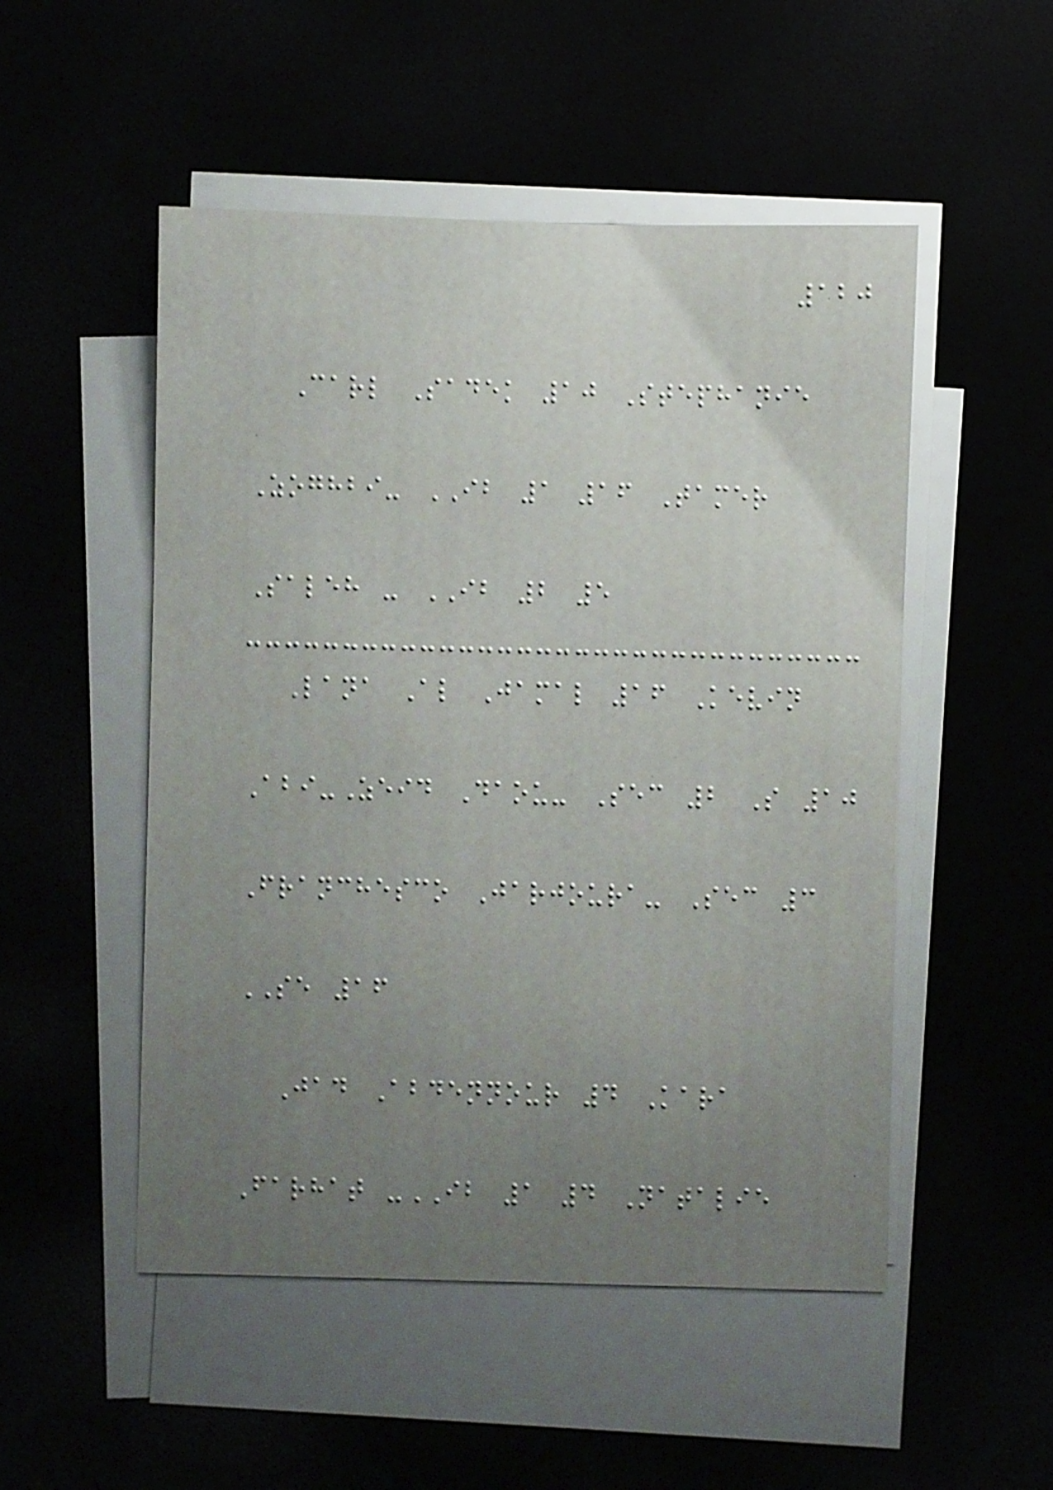120
Carl Sadek 10 Stephanie
Zoghbi- IB 1 16 Tamer
Saleh - IB 2 5
Lana Al Jamal 16 Kevin
Abi-Zeid Daou- Sec 2 S 10
Franchesco Jarjoura- Sec 3
SE 16
Jad Abdennour 4 Kara
Farhat -IB 1 4 Natalie
